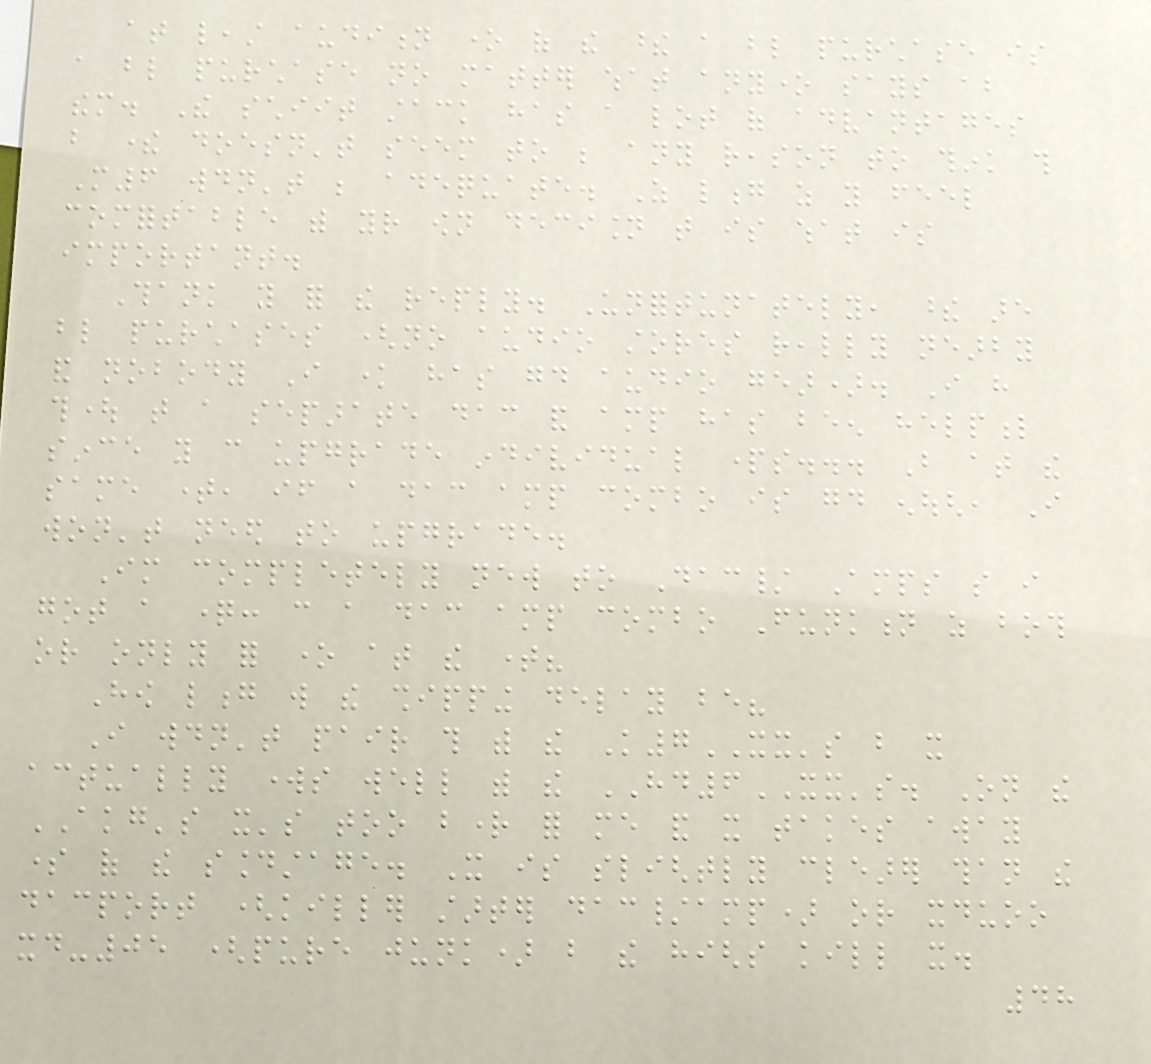at least audition one of the these a blind purchase is
a blind purchase no matter what anyone says about
them. The schiit stack has a lot of advantages
but there doesn't seem to be any reason to think this
M6 wouldn't be adequate. As long as you feel
comfortable with your own decision that is what is
important.
Thank you for the reply. Unfortunately, these are
blind purchases (no audio stores really nearby
and nobody I know has good audio gear). I have
thought that a separate dac and amp has been helpful
since you can upgrade individual parts... But at the
same time, if a dac amp combo is good enough, I
won't need to upgrade.
Im completely new to Dac/ Amps so i
got a question: can a dac amp combo Funktion as both
or only for one at the time?
How long will the shipping delay be?
I wouldn't pair this with the K7XX's but it
actually works well with the HD6XX's. On the
AKG's it's too bright for me and it takes away
some of the soundstage. It is slightly clearer than the
dacport (killer starter dac/amp) or xduoo
xd-05 (pure junk) but the highs kill it.
48
